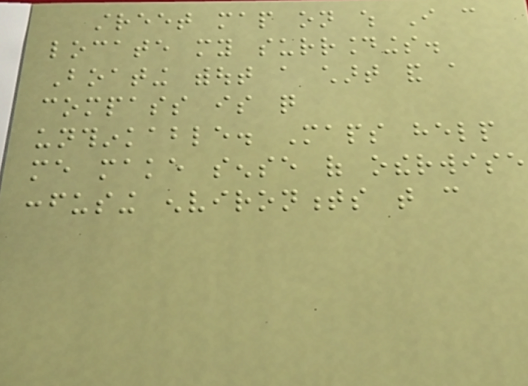street map on which I can
locate my surroundings.
Boating without a chart and a
compass is quite
unthinkable. Maps help
me make sense of otherwise
confusing environments that can
